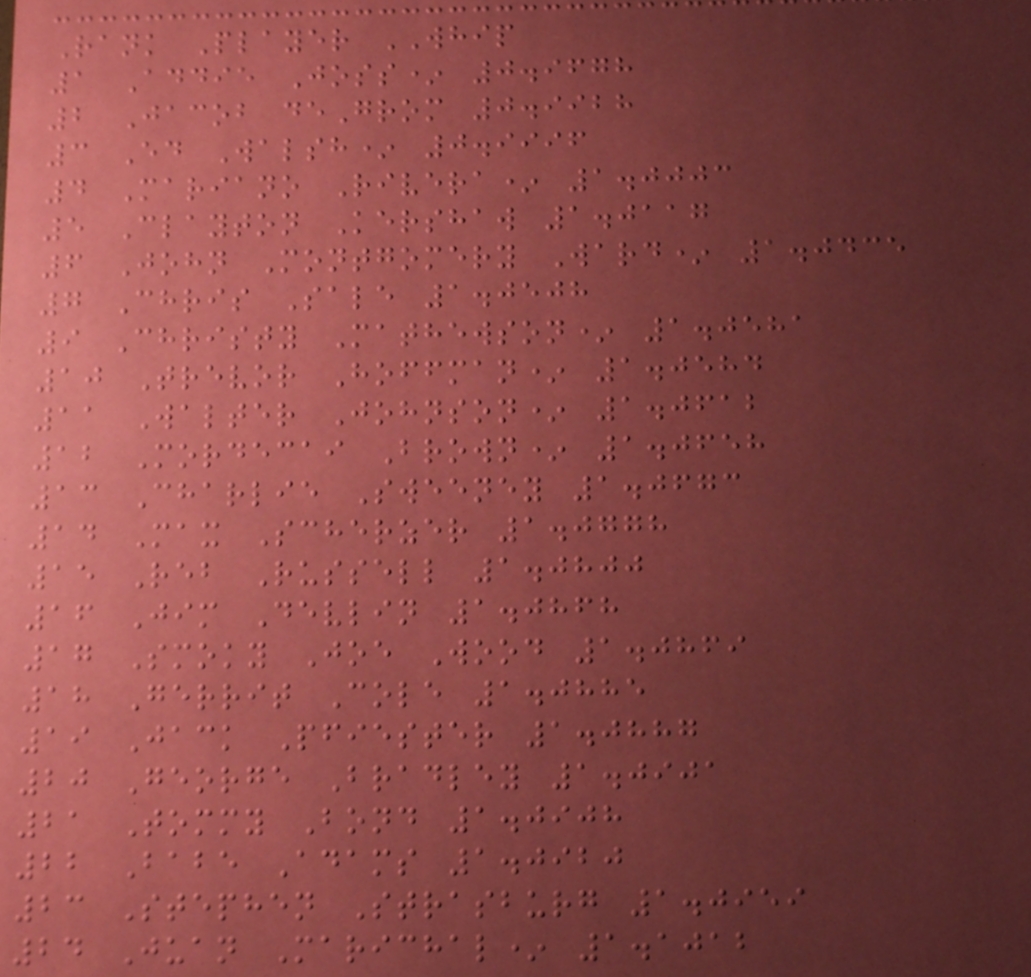Rank Player WHIP
1 Addie Joss* 0.9678
2 Jacob deGrom 0.9928
3 Ed Walsh* 0.9996
4 Mariano Rivera* 1.0003
5 Clayton Kershaw 1.0117
6 John Montgomery Ward* 1.0435
7 Chris Sale 1.0508
9 Christy Mathewson* 1.0581
10 Trevor Hoffman* 1.0584
11 Walter Johnson* 1.0612
12 Mordecai Brown* 1.0658
13 Charlie Sweeney 1.0673
14 Max Scherzer 1.0778
15 Reb Russell 1.0800
16 Jim Devlin 1.0868
17 Smoky Joe Wood 1.0869
18 Gerrit Cole 1.0885
19 Jack Pfiester 1.0887
20 George Bradley 1.0901
21 Tommy Bond 1.0908
22 Babe Adams 1.0920
23 Stephen Strasburg 1.0959
24 Juan Marichal* 1.1012
